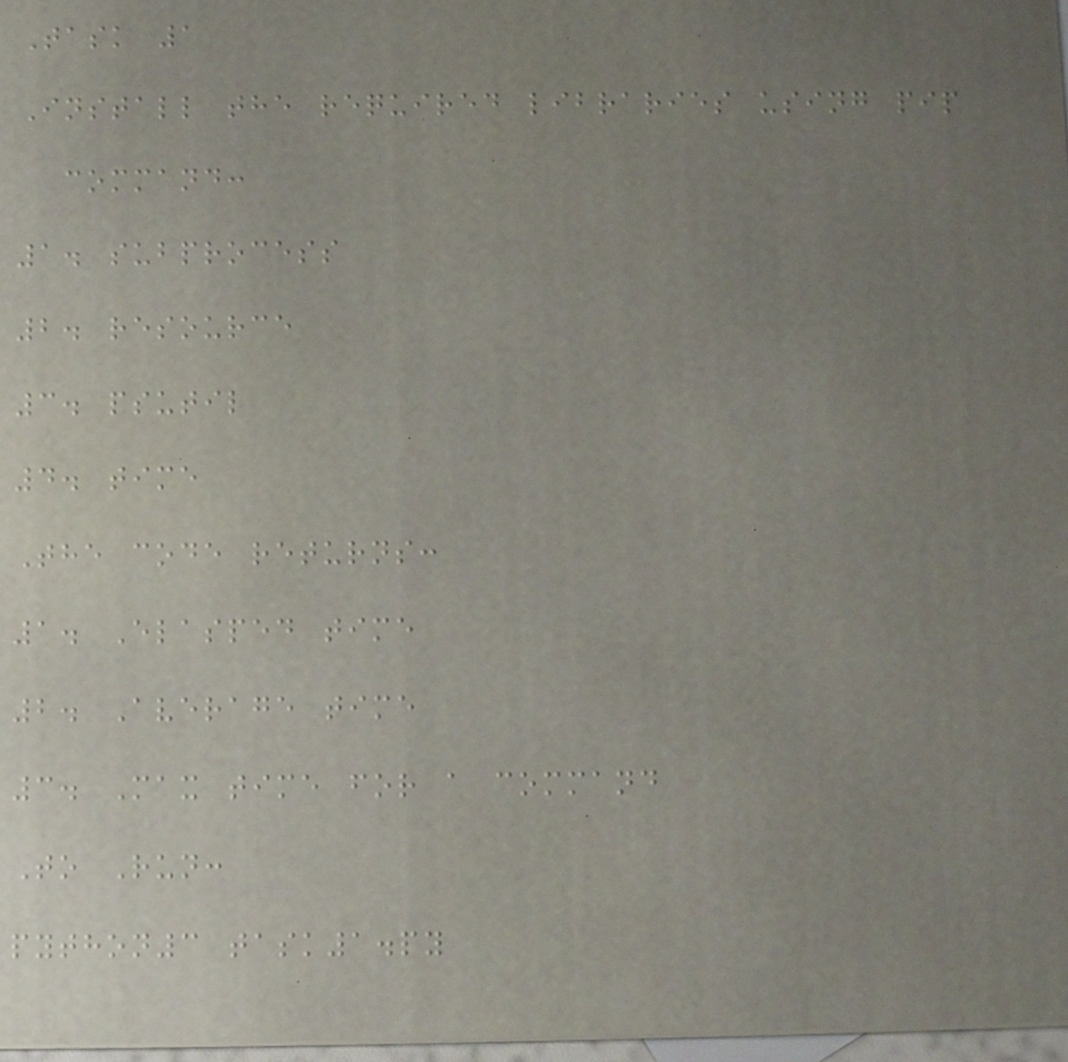Task 1
Install the required libraries using pip
command:
1. subprocess
2. resource
3. psutil
4. time
The code returns:
1. Elasped time
2. Average time
3. Max time for a command
To Run:
python3 task1.py
